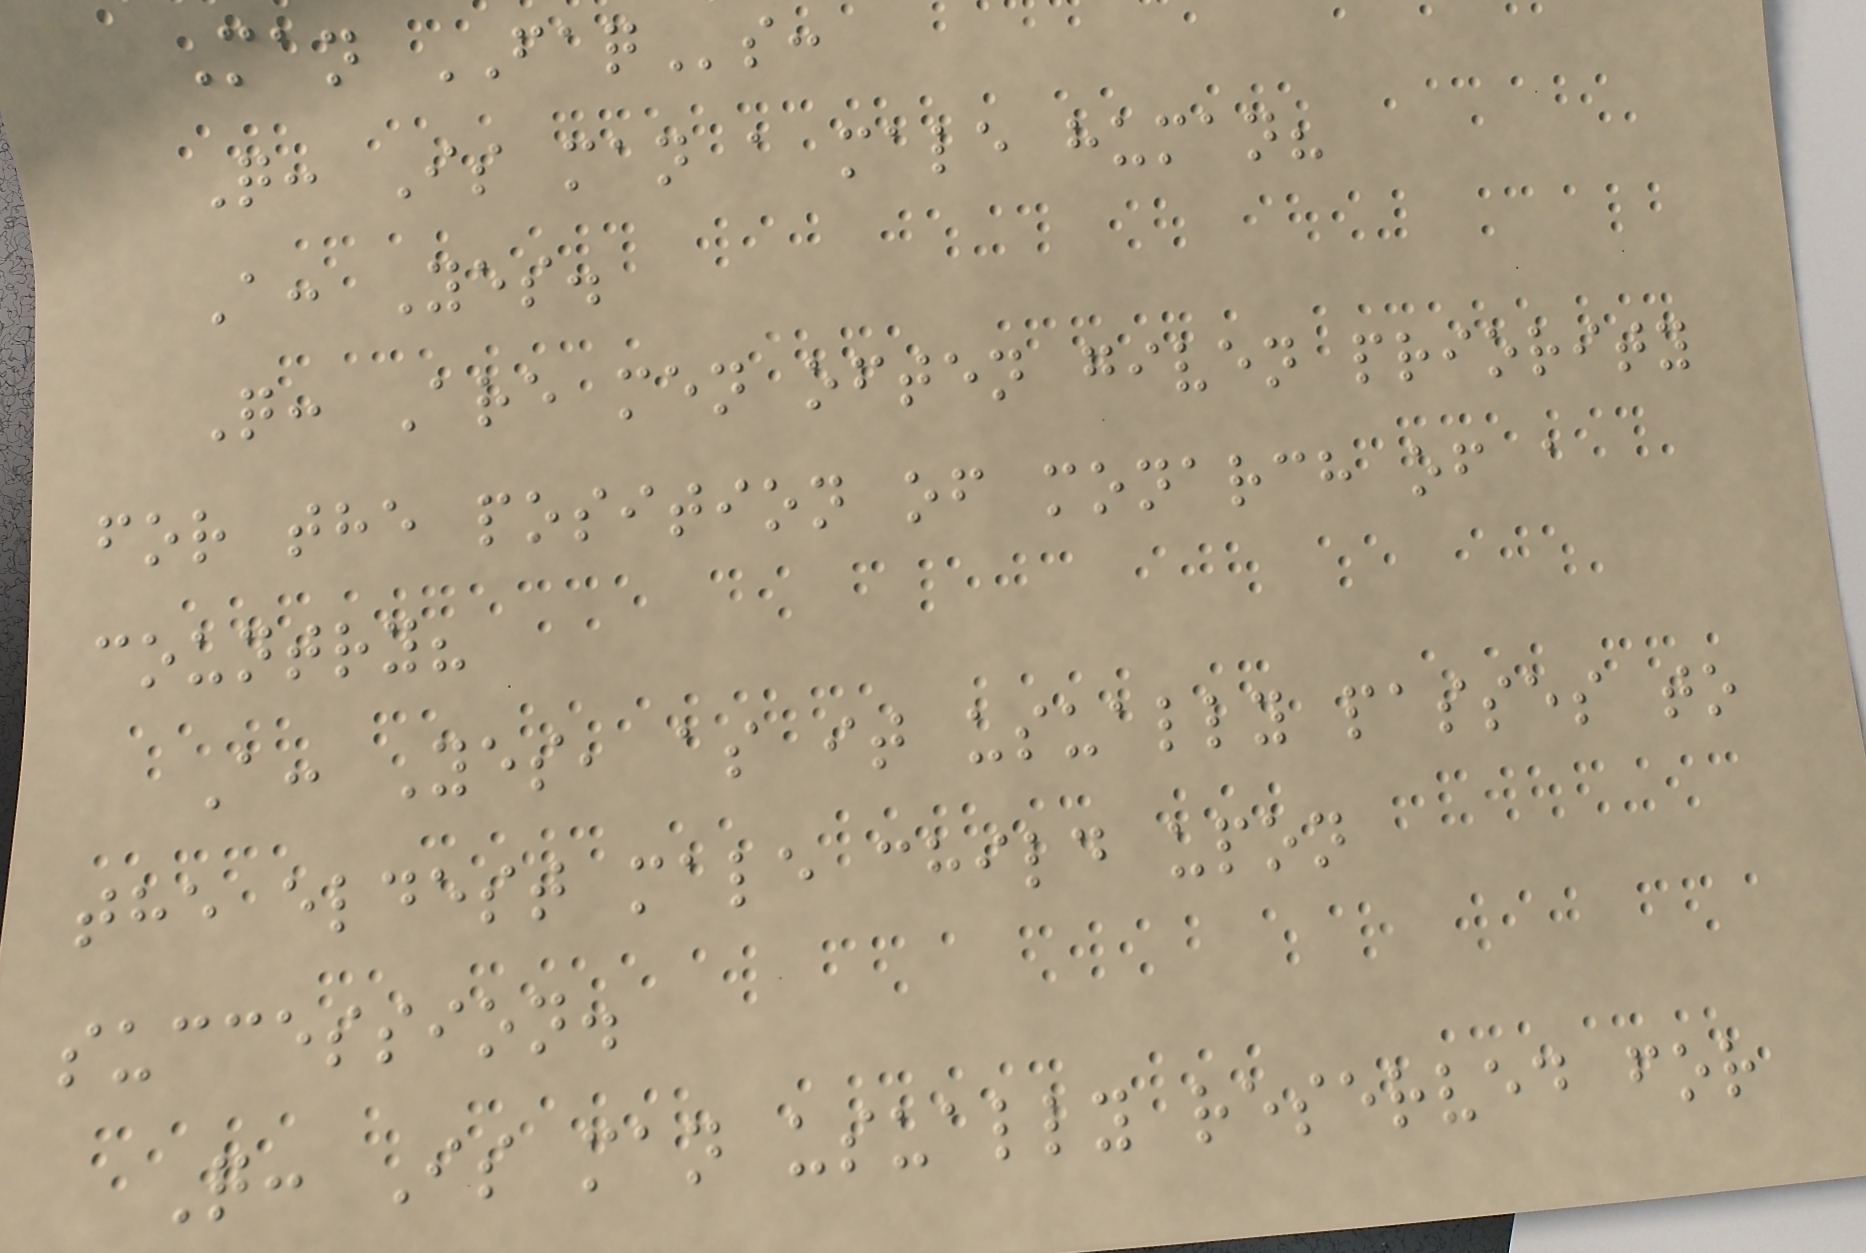Man FAQs:
Q: Is man a male human?
A: Yes.
Q: Are men often given priority
for the position of monarch of a
country?
A: Yes, as it usually passes to
the eldest male child upon
succession.
Q: Is man usually reserved for
